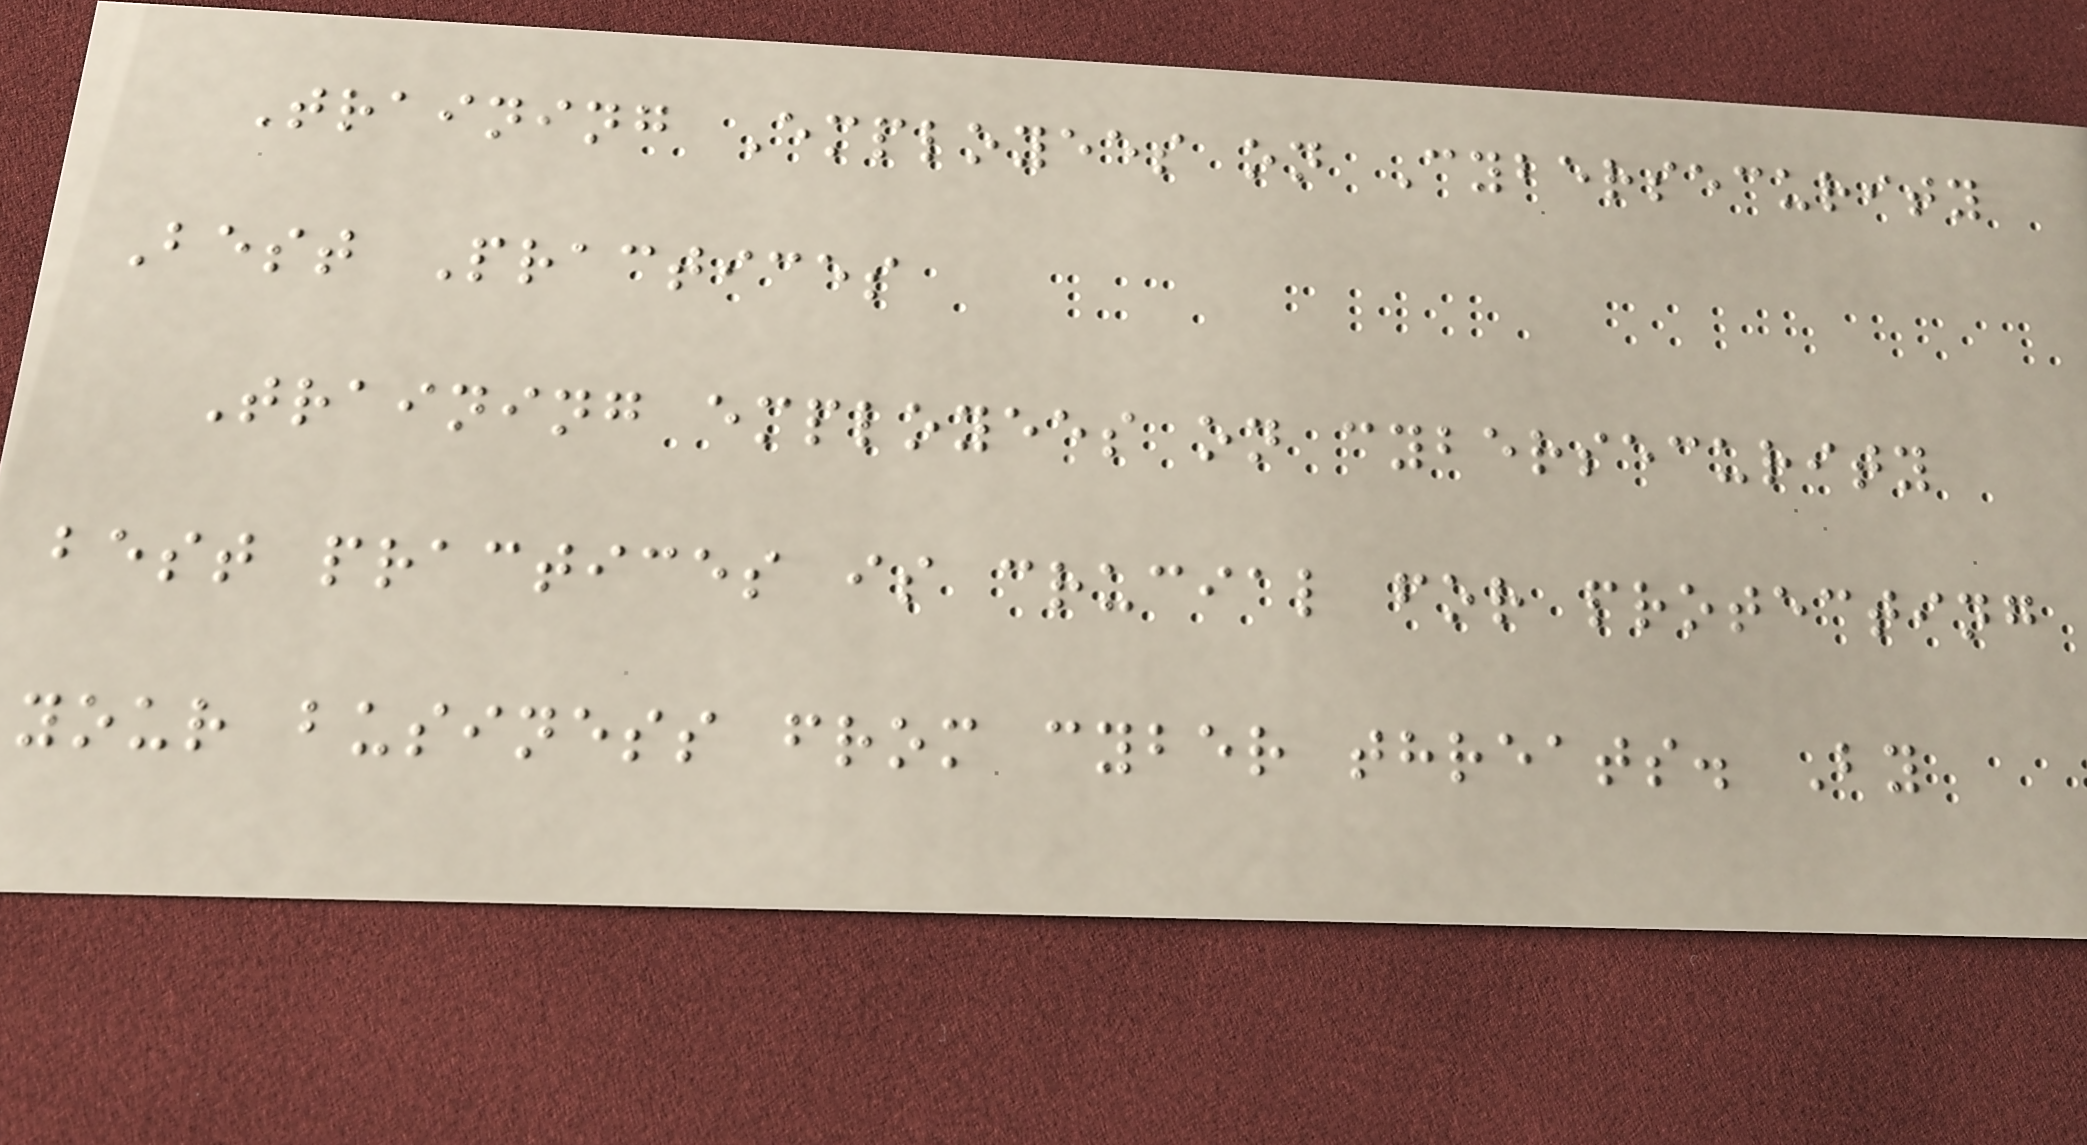Training Employees on Cybersecurity
Best Practices
Training employees on cybersecurity
best practices is crucial for protecting
your business from cyber threats. By
